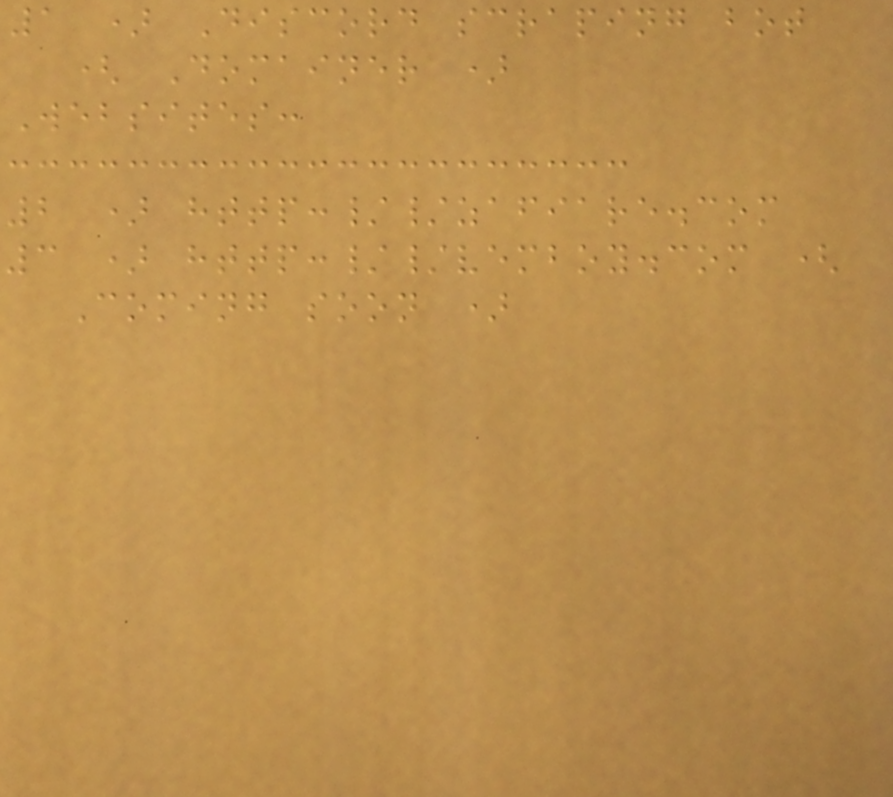1 ) Discord scraping bot
( Domainer )
Websites:
2 ) http://zafiare.com
3 ) http://vemboy.com (
Coming soon )
